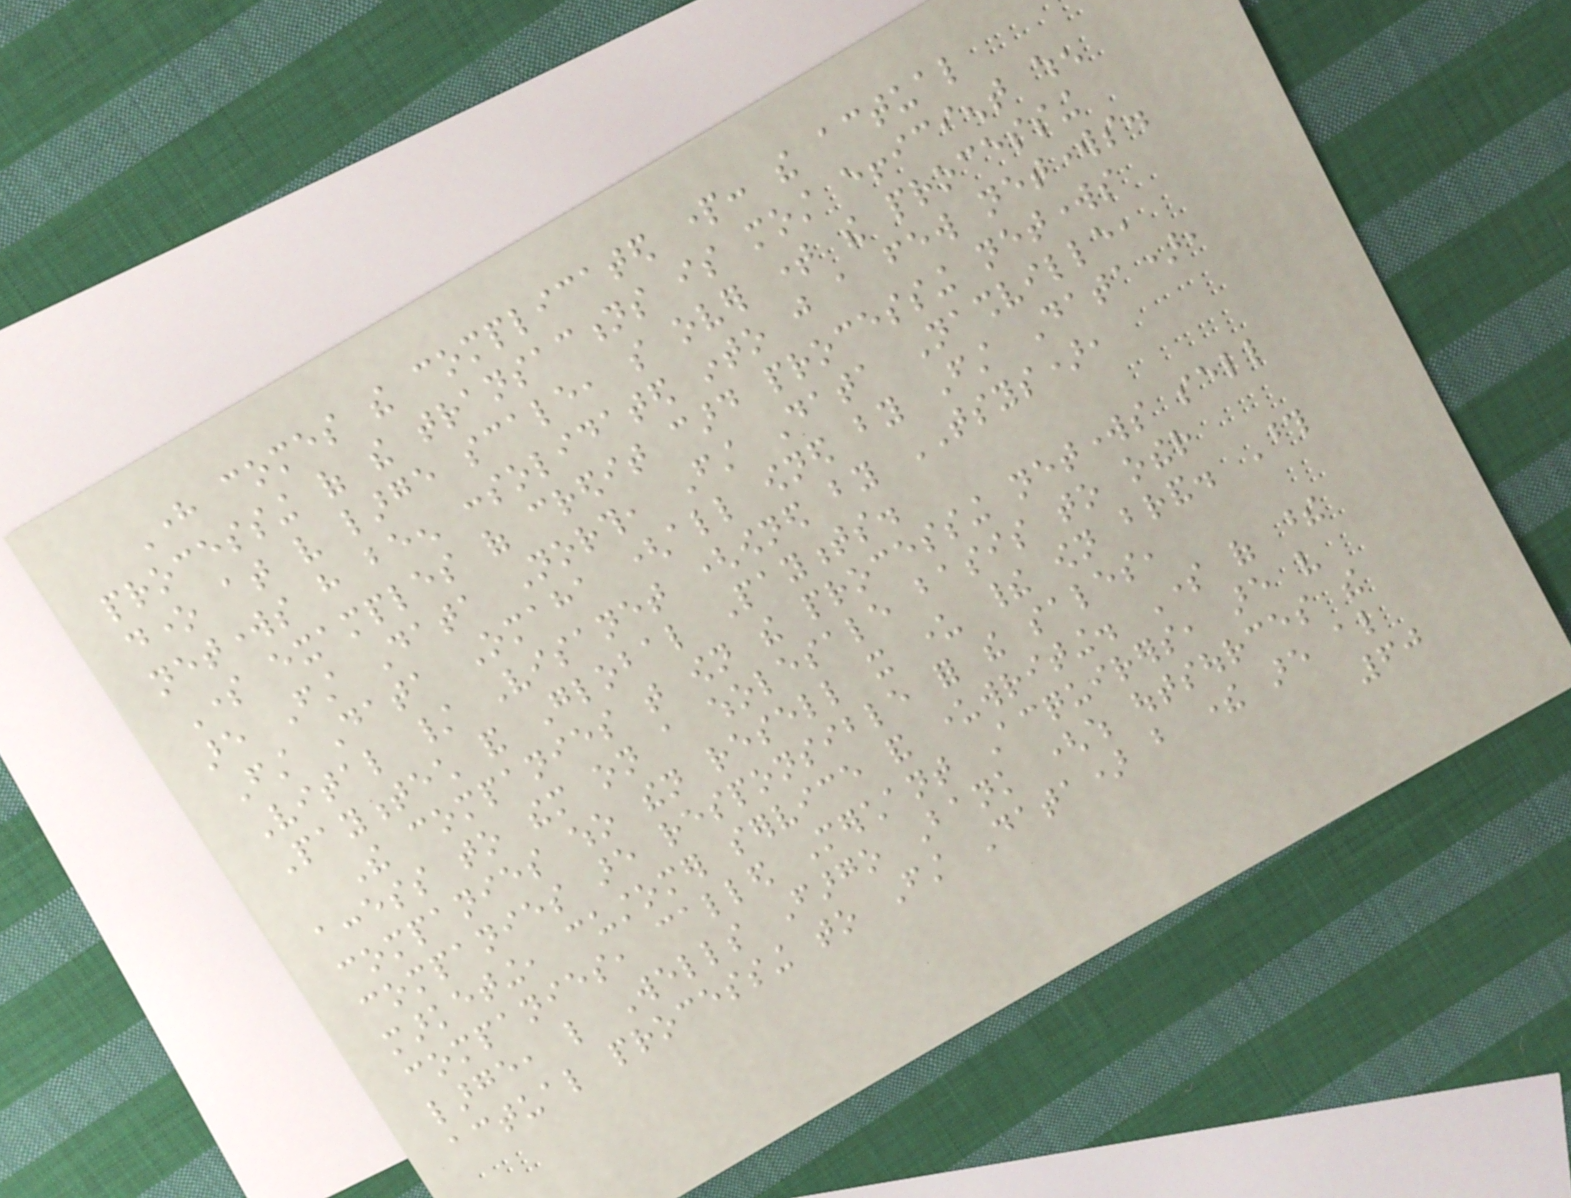Here comes the complicated part: the actual
processing of the transactions is most efficient when
done at very large scale, so over time the processing
networks have been consolidated into just a few networks.
Some examples of credit card processing networks
are First Data North, First Data Nashville,
First Data Omaha (all owned by First Data),
Vital / Visanet (owned by TSYS),
Paymentech and Global Payments.
The companies that own the processing networks sell
access to them on a wholesale basis to other
companies who then resell it under their own brand. Those
companies are responsible for the sales,
marketing, customer service and underwriting. Some of these
companies, called Merchant Acquirers, are very
large, like Wells Fargo Bank (which outsources the
actual processing to First Data) but there are also
60
